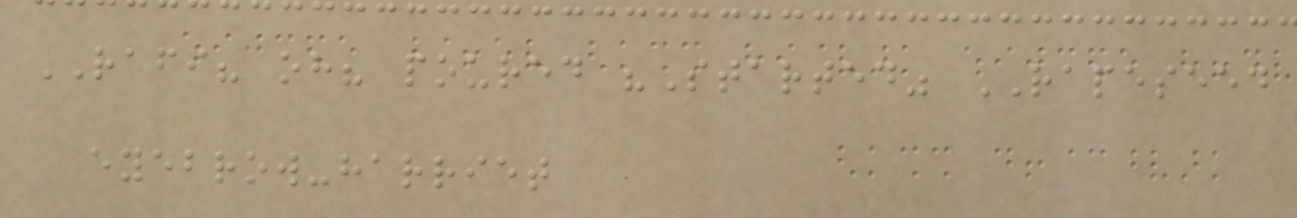RAFI? oh? poured "Started" RAPESEED
eyebrow-harriet
